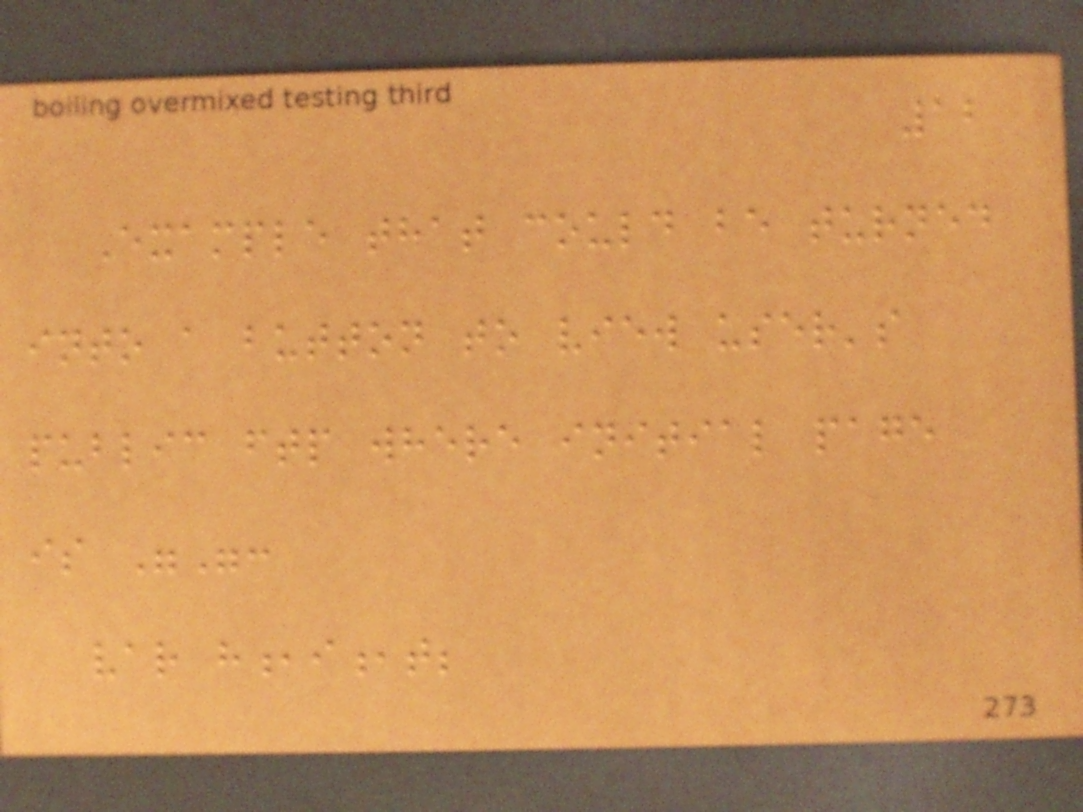12
Example that could be turned
into a button to view user's
public ftp where initial page
is "":
var h,i,t;
